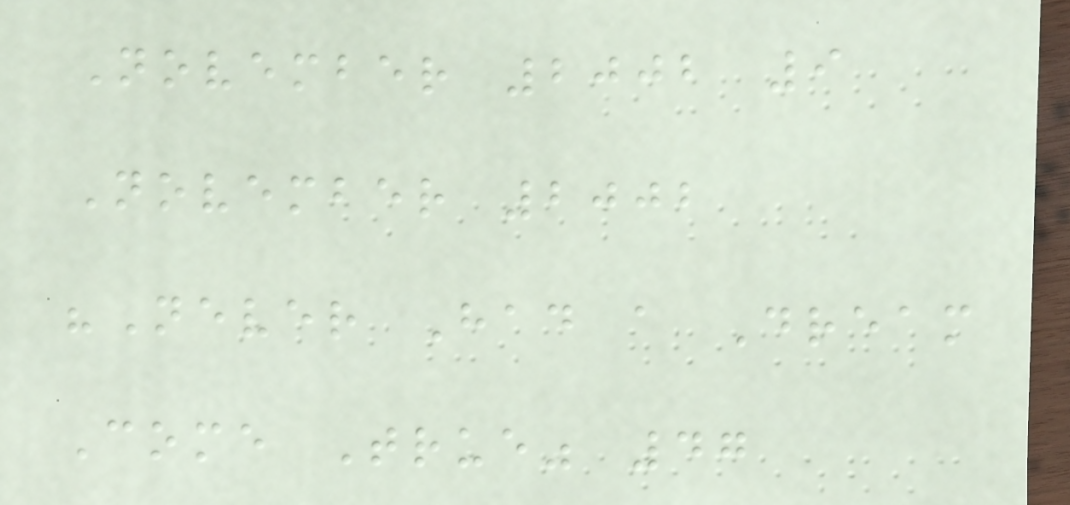November 2002 9
November 2002
"Never Had a Dream
Come True" 47
